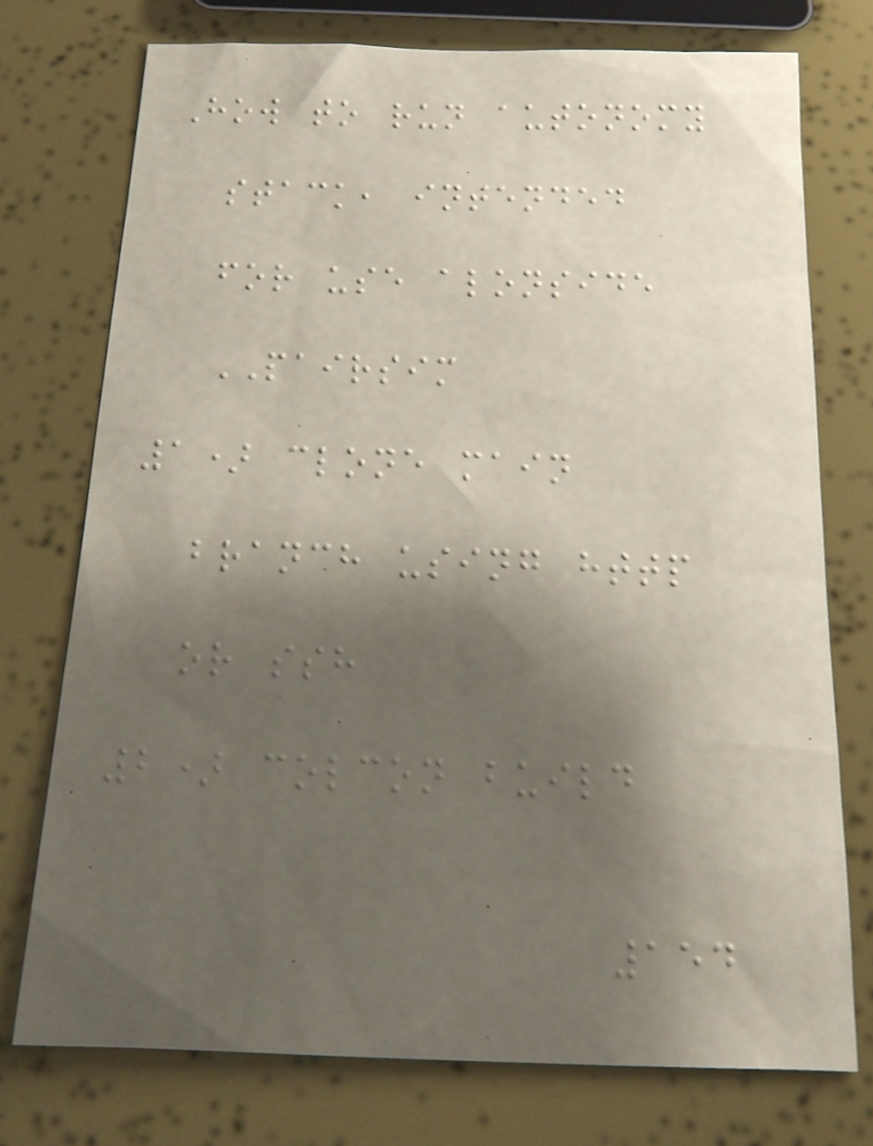How to run autonomy
stack, intended
for use alonside
PAIRSIM
1) clone main
branch using http
or ssh
2) colcon build
154
